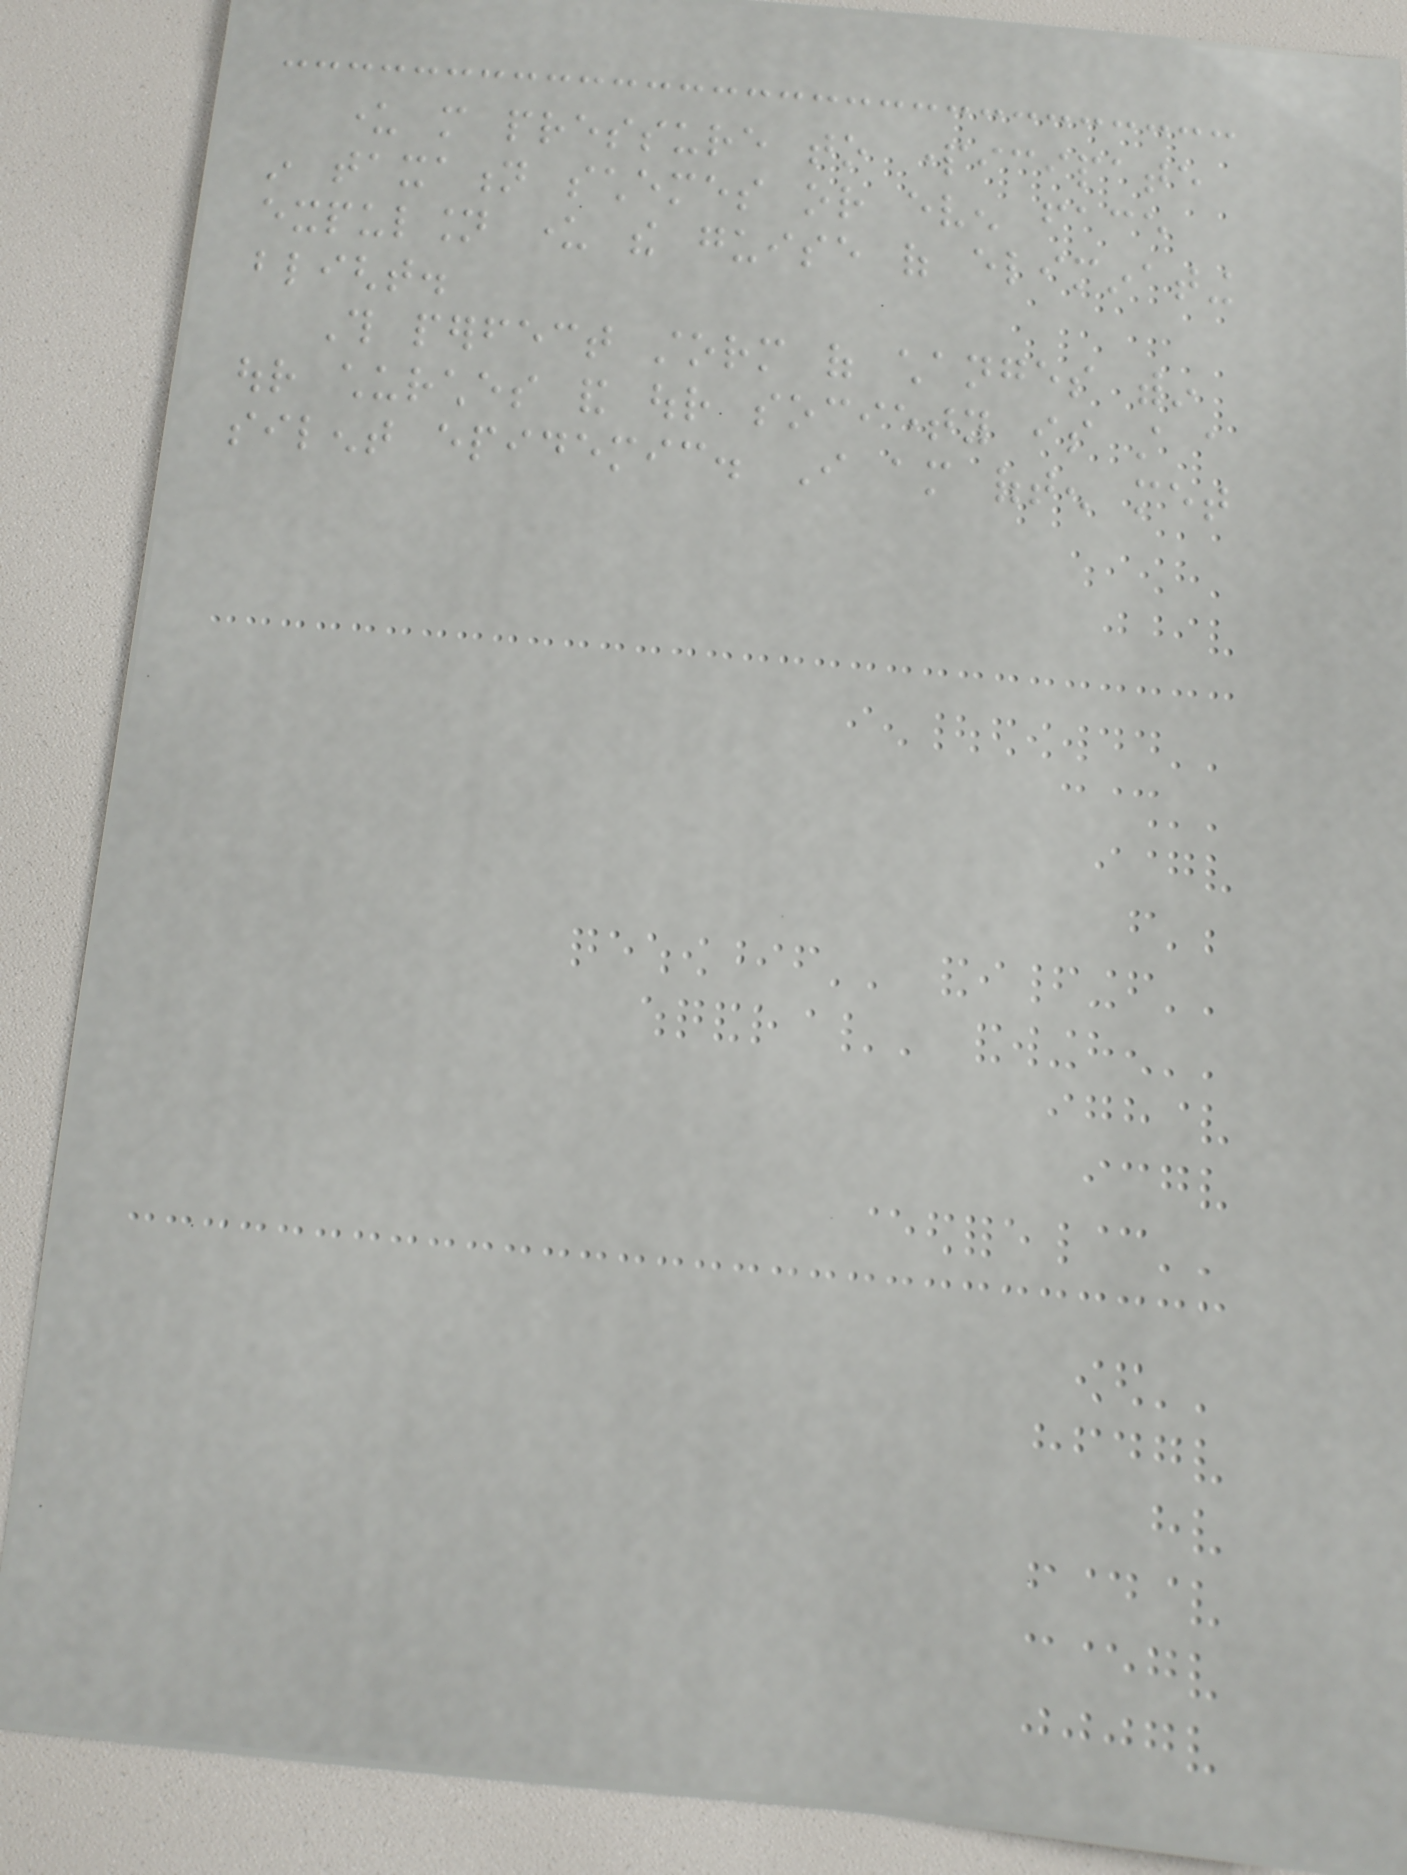under more pressure to participate
in taxation schemes or even face
expulsion under the guise of eliminating
blight.
This perfect storm of changes within
our churches and our society is still a
silent epidemic. I am often met
